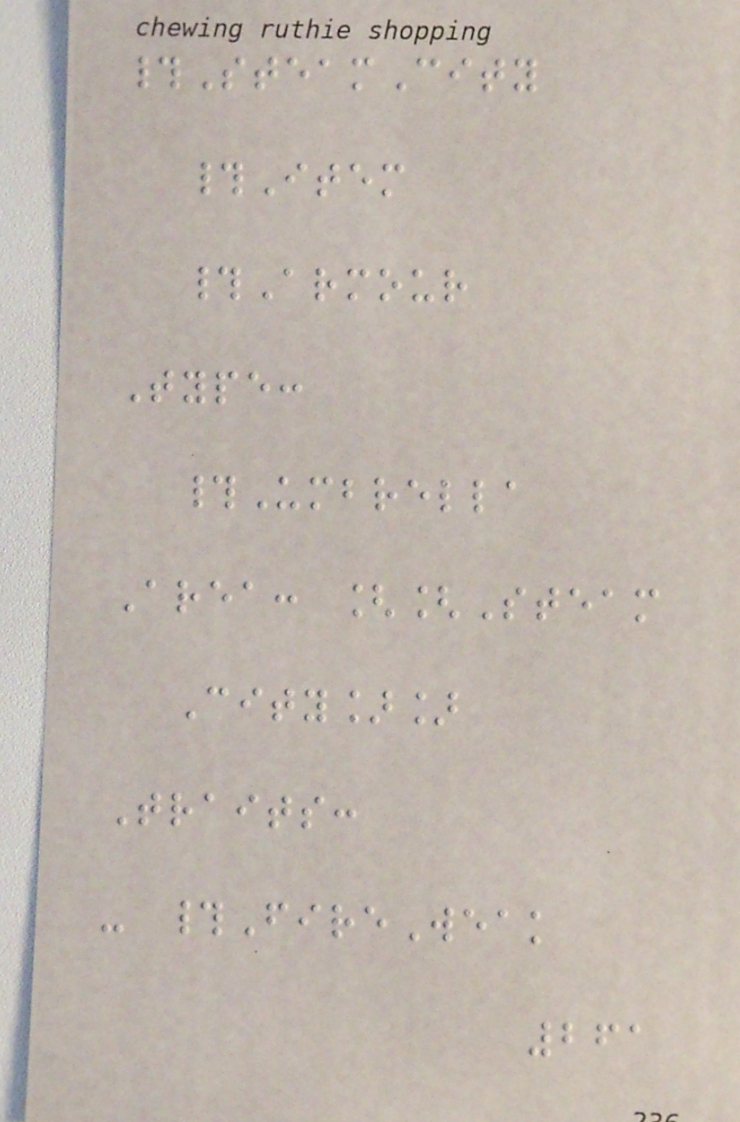#SteamCity
#Item
#Armour
Type:
#Umbrella
Area: [[Steam
City]]
Traits:
- #FireWeak
261
